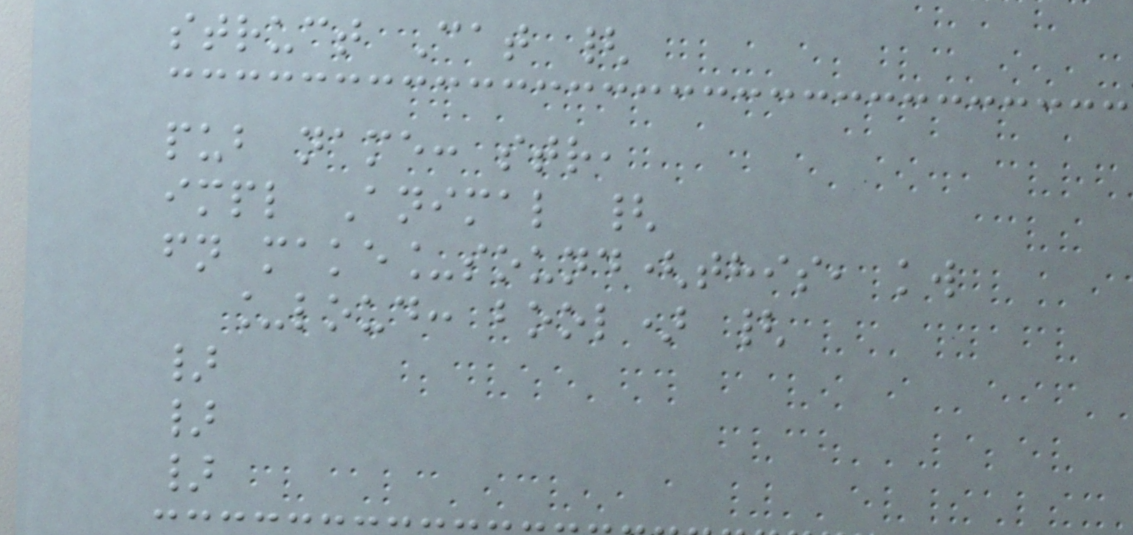struct Cat {
pub name: str,
impl Animal {
fn make_sound(this, kw
_loud: bool) {
}
}
}
